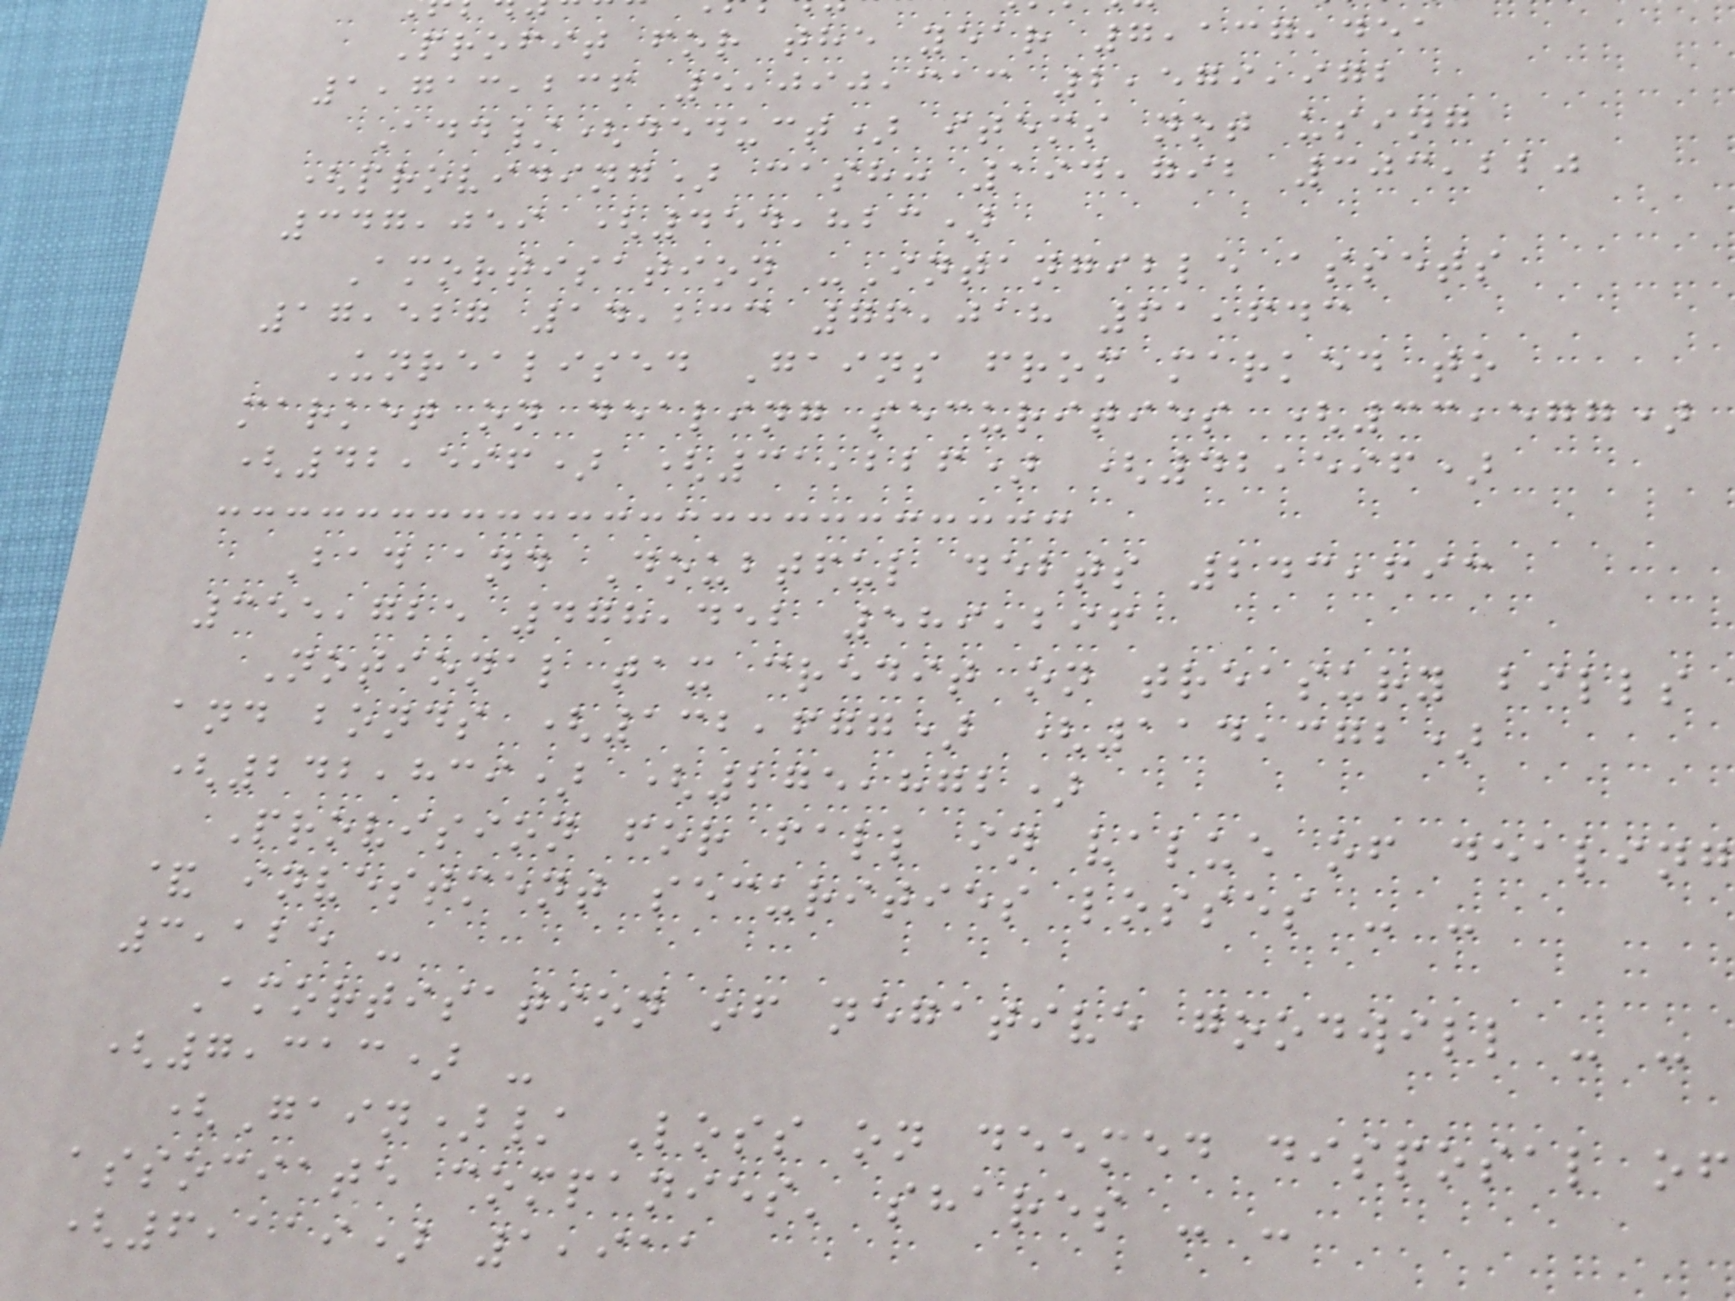Profit for the year 7,137,451
1,713,236 5,090,313 2,579,972
Add/(deduct) items not using
(providing) cash: 194,792 303,220
347,059 (454,823)
Amortisation -Intangible assets
17,527 14,233 76,018 61,643
Unrealised Gains from marked to
market on dealing securities (33,577)
(42,596) (31,226) (42,596)
Bad and Doubtful debts 243,693
355,725 478,452 589,296
Notional tax credit on treasury bills
and bonds (132,677) (114,372)
(242,839) (275,872)
Provision for fall in value of dealing
& investment securities losses - -
3,125 -
Amortisation of negative goodwill - -
(7,313) -
(Gain)/ Loss on deemed disposal of
associate companies' shares - -
(6,119) 1,911
